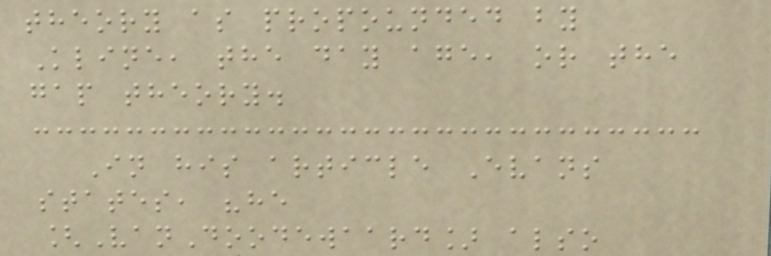theory as propounded by
Kline, the day age, or the
gap theory.
In his article Evans
states, "he
[VanDoodewaard] also
